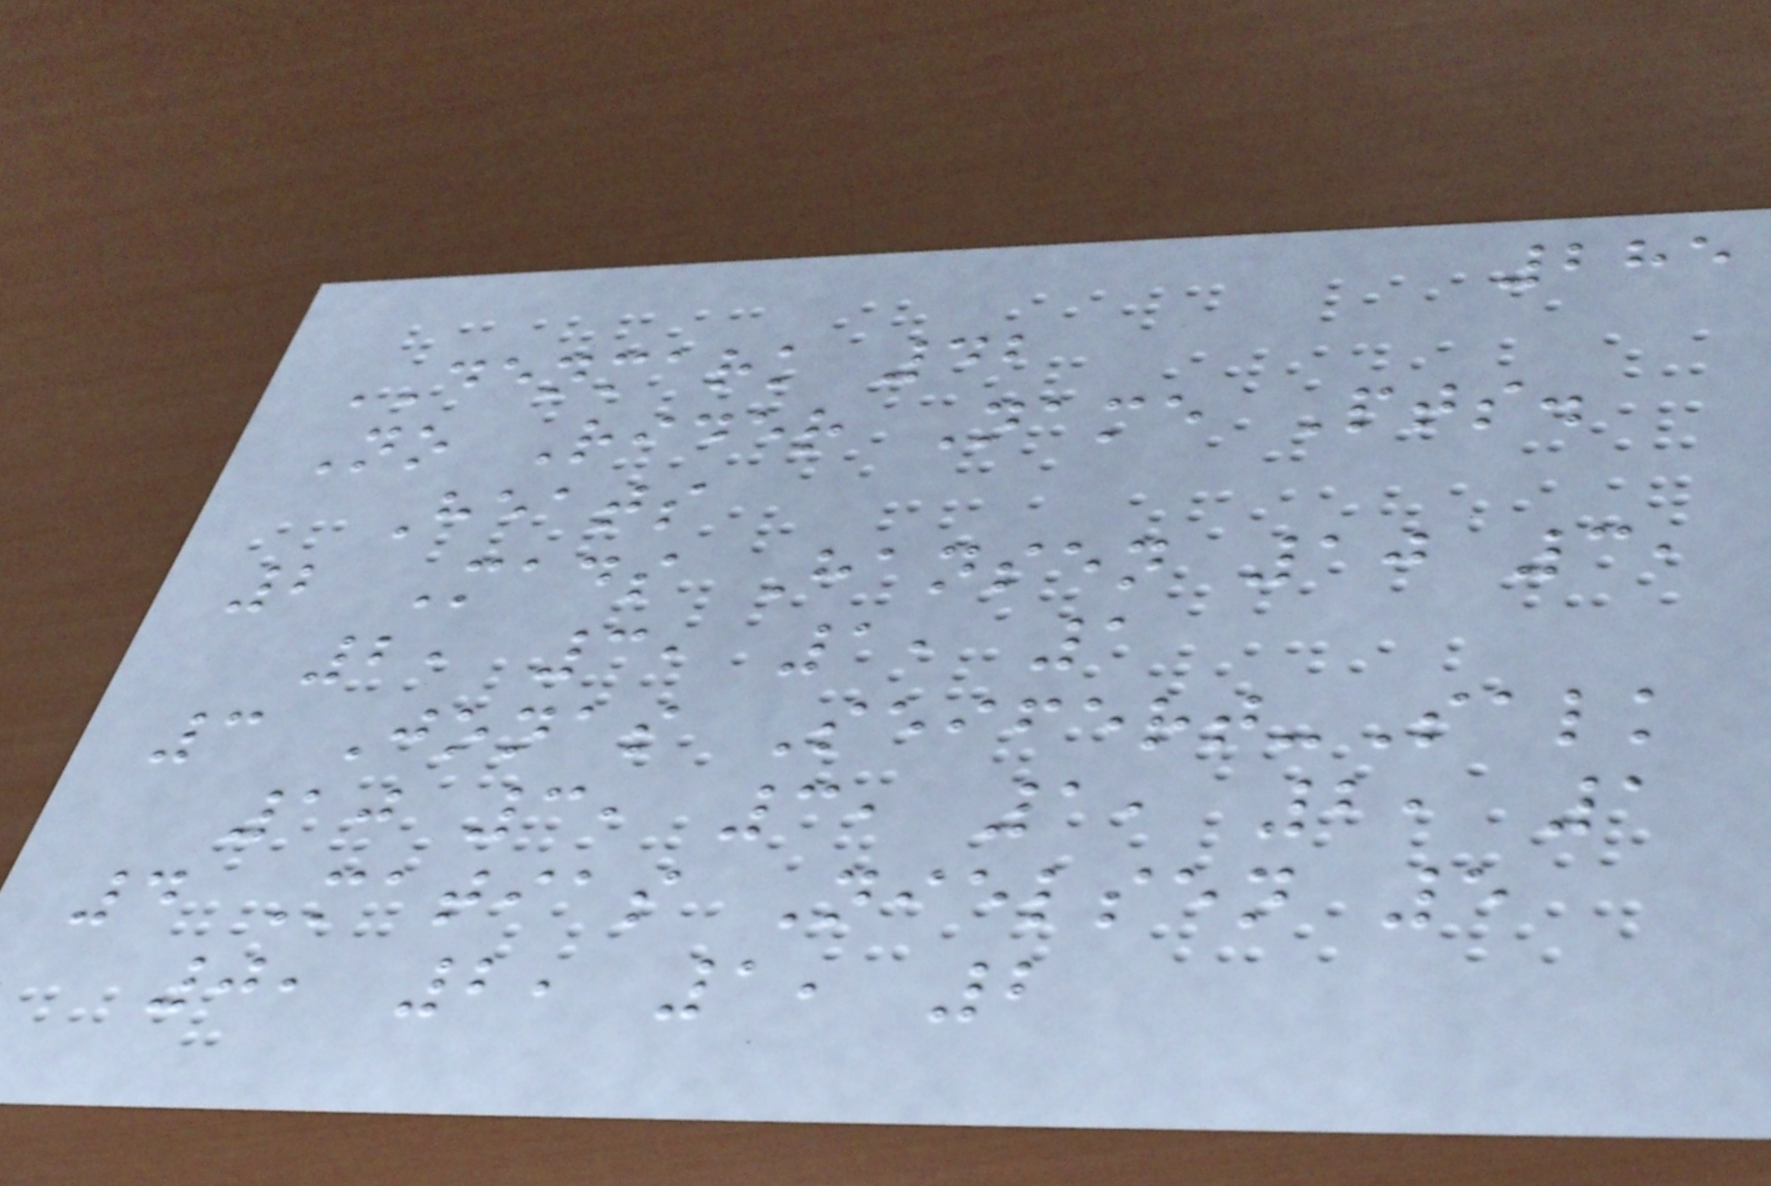285
DENMARK 42
No Rider Name Pts.
Heats
2 Mads Hansen 10 3,
2, 3, 1, 1
3 Jonas Seifert-Salk
10 3, 3, 1, 2, 1
4 Matias Nielsen 5
0, 2, 1, 2
